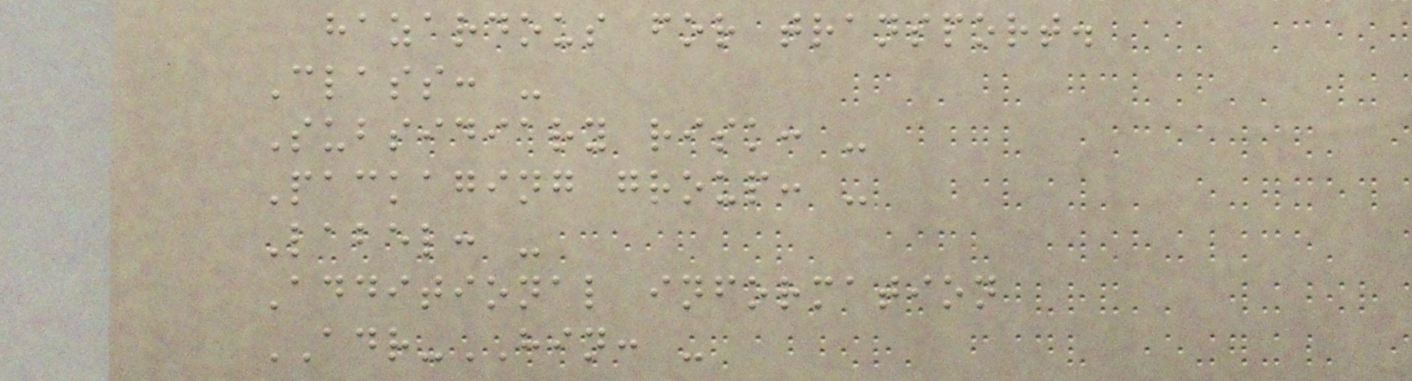hazardous for transport.
Class: -
Subsidiary risk: -
Packaging group: -
Label: -
Additional information
ADR-HIN: -
